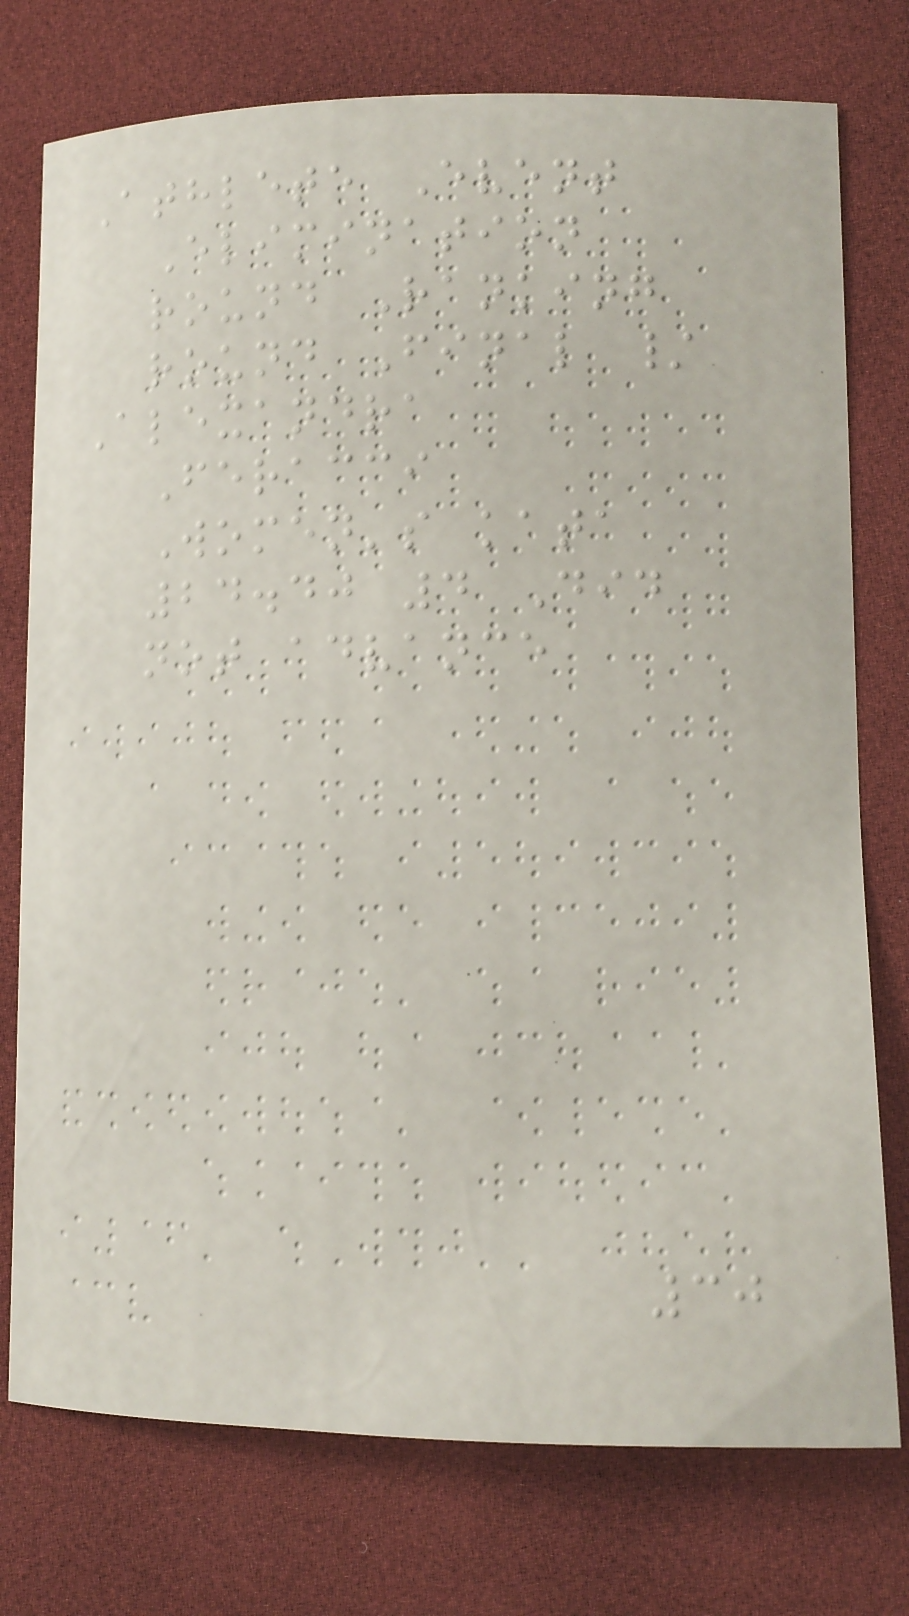Athlete Event
Elimination
round Ranking
round Final /
Alexandra
Feracci
Women's kata
24.40 4 Did
not advance
30
